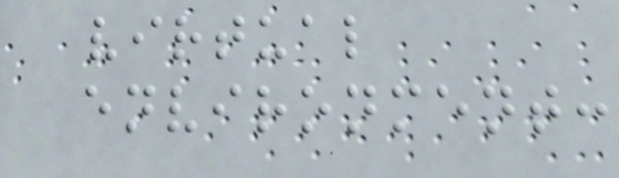virtual
environment:
